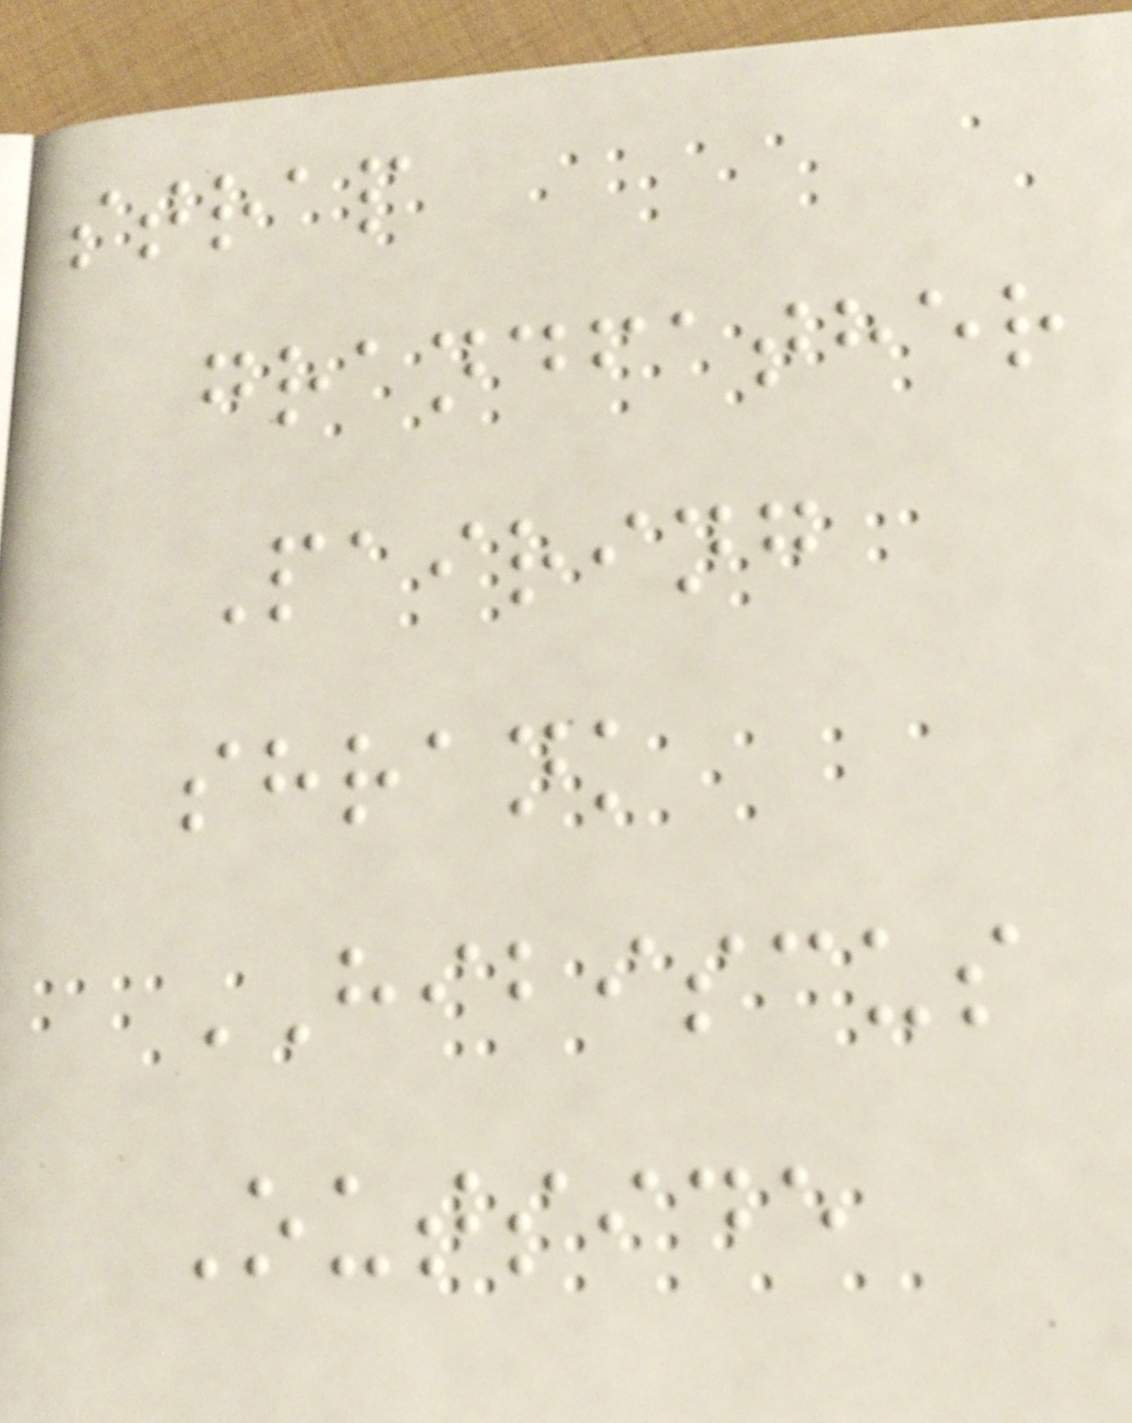strap
grandfather
Pairing
shrank
HIBISCUS
Outside
